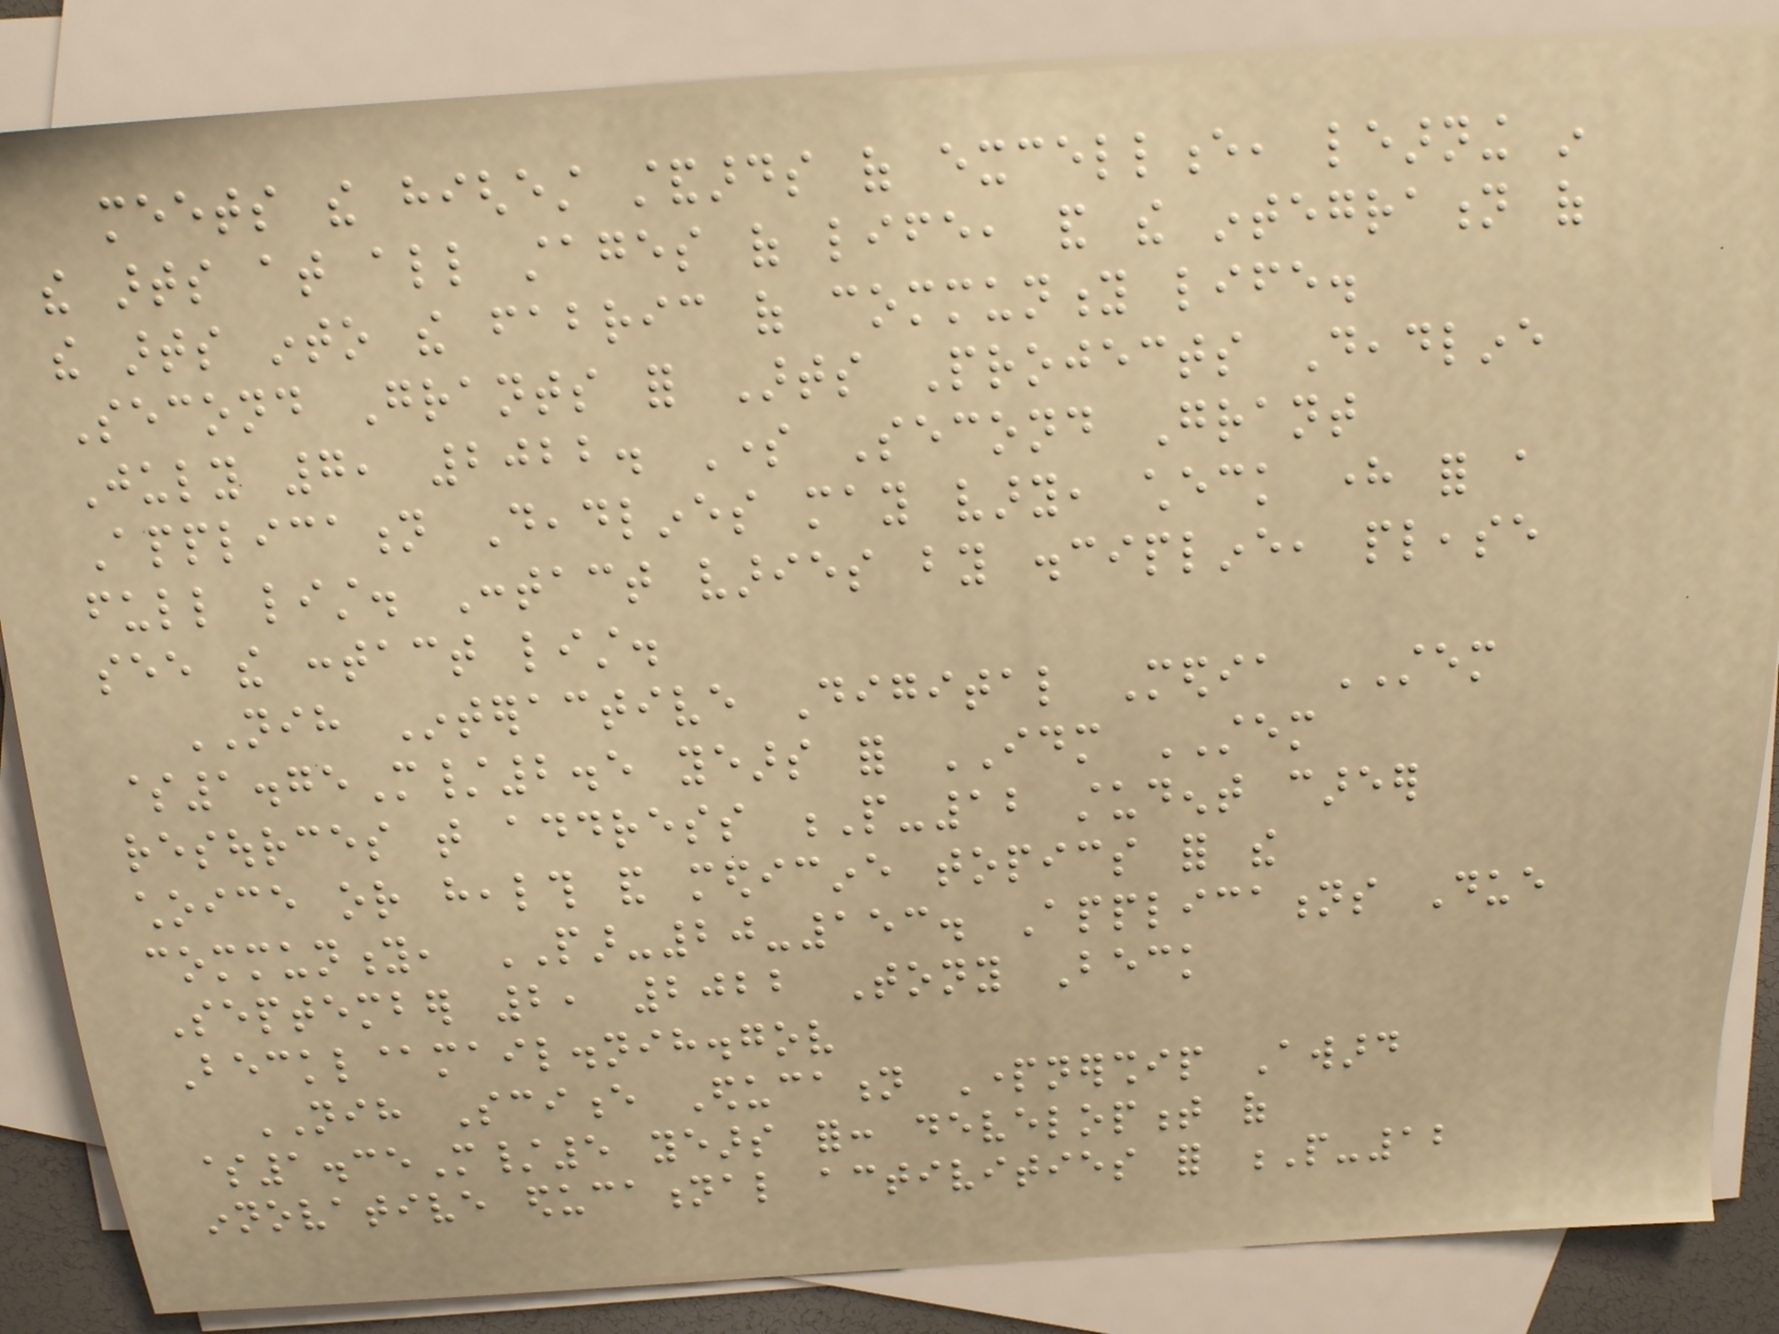meets the highest standards of excellence, learning in
the arts at all stages of life, and the integration of
the arts into the fabric of community life.
Second Grants for Arts Projects Deadline
July 7, 2022. Some Second Grant
Application Deadlines may vary, check here for a
full list. Contact varies by discipline, please
see the contact list.
NIH Interactive Digital Media STEM
$1.75M/2.5 years for IDM STEM
resources that address P-12 student career
choice or health and medicine topics for the
community, PAR-20-153. Applications Due
September 2, 2022 Tony Beck
Beckl@mail.nih.gov
NIH Science Education Partnership Award
$1.35M/5 years for: development of
innovative educational activities for P-12
